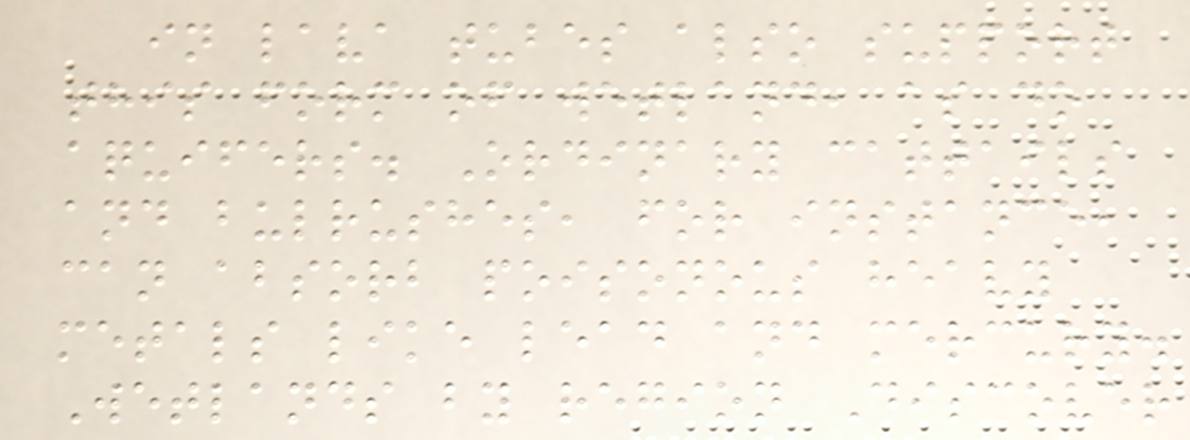in lava tubes also support
this form of wetland, as do
aquifers. Ordinary cattails
and bulrushes, for instance,
can absorb poisonous heavy
metals like lead and mercury.
Wetlands by region Discover
